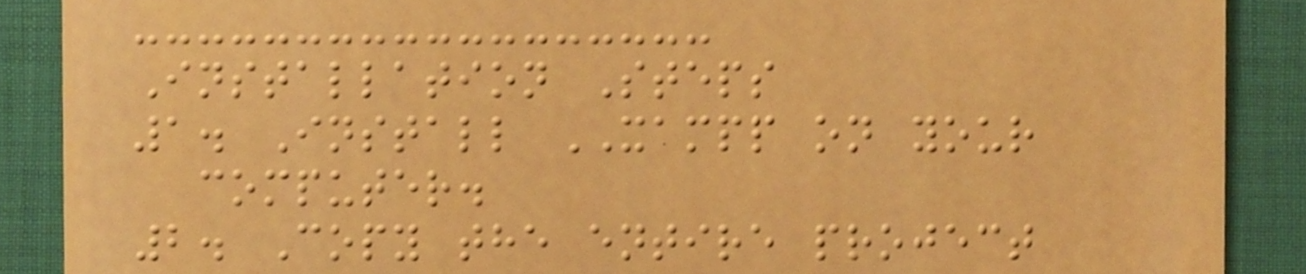Installation Steps
1. Install XAMPP on your
computer.
2. Copy the entire project
